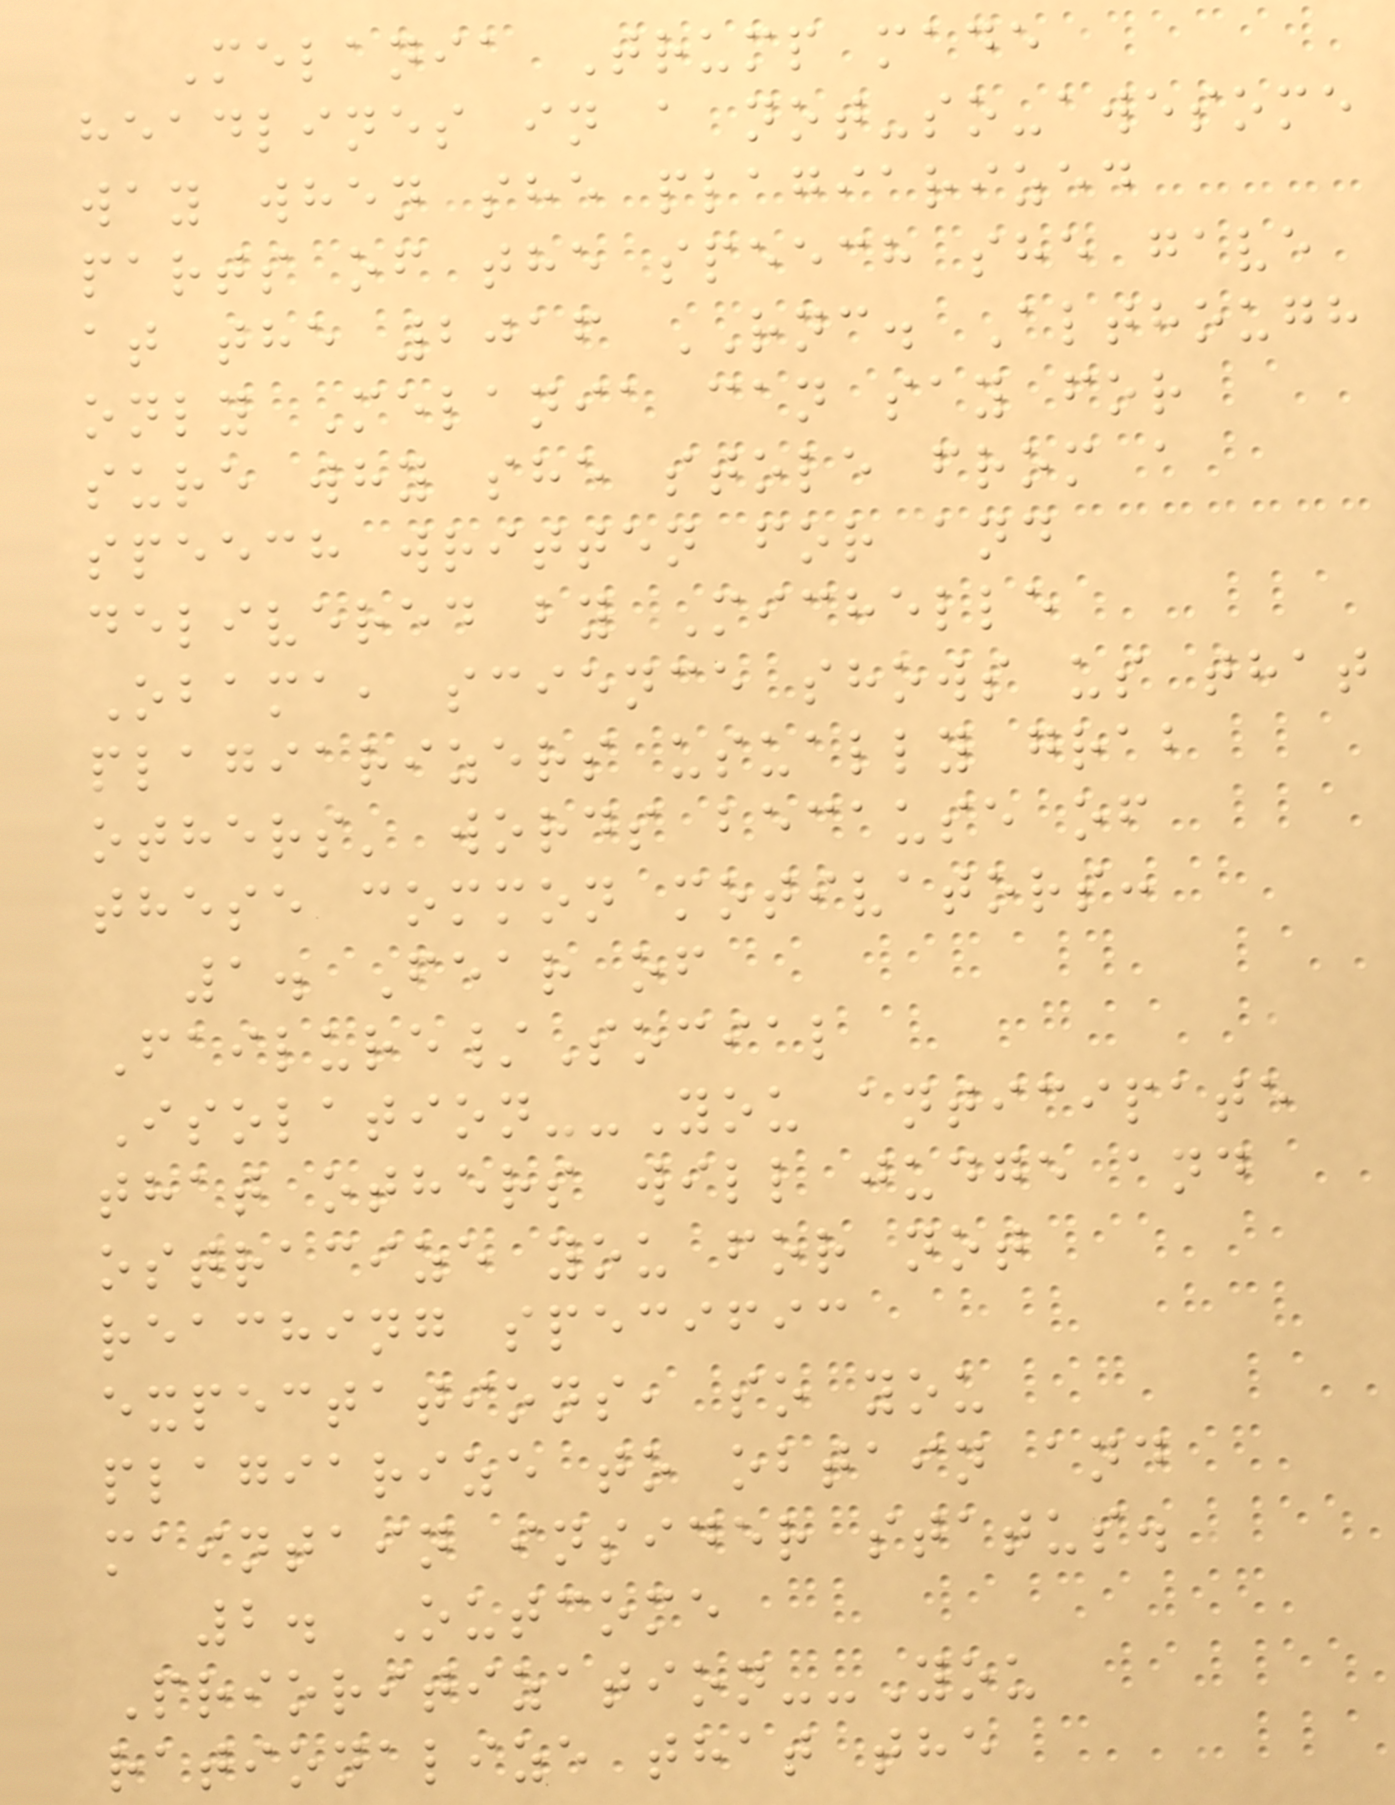Melania Trump made
headlines in a not-so-awesome
way when she plagiarized
parts of the speech she gave
at the 2016 RNC. Although
only Melania can say for
sure why she stole from a
speech written for and
delivered by Michelle
Obama, science shows us that
plagiarizers usually grab
others' words because of
these common motivators:
1. Fear of
Failure/Social
Isolation--You anticipate
that others will judge and
ostracize you for not
reaching specific
expectations, so you
plagiarize to obtain and
maintain insider status.
2. Outcome
Prioritization--You
rationalize that the
